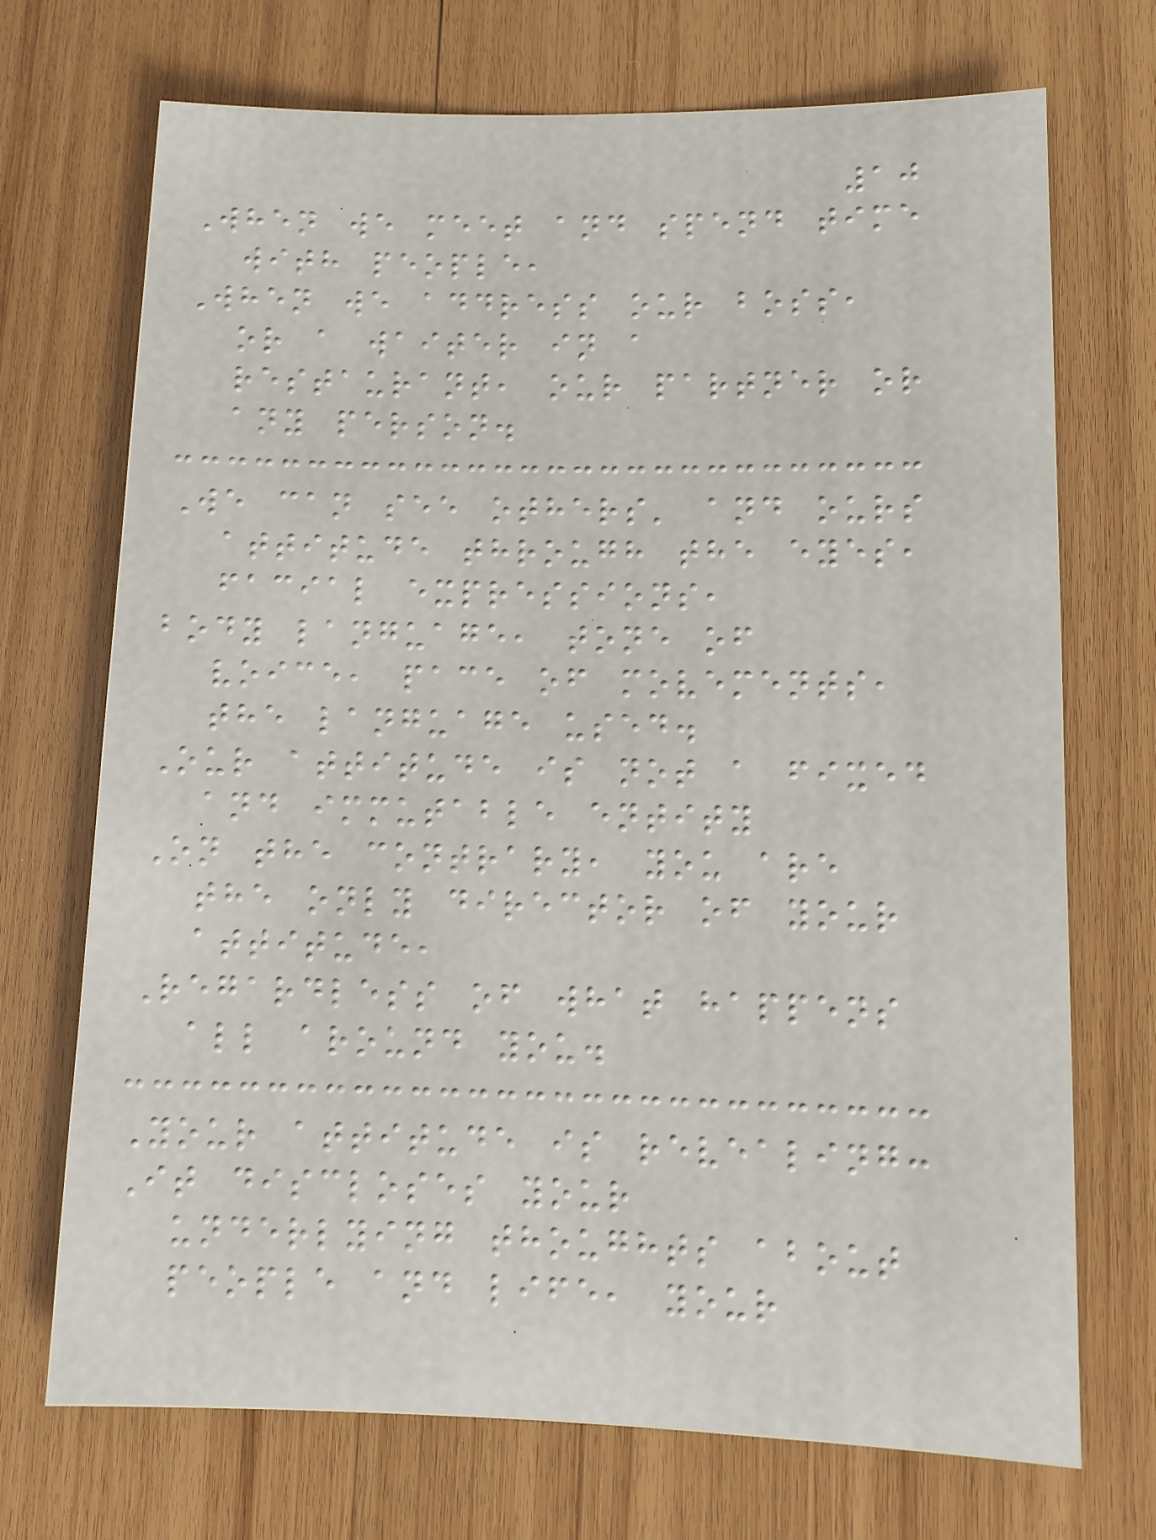10
When we meet and spend time
with people,
When we address our boss,
or a waiter in a
restaurant, our partner or
any person.
We can see others' and ours
attitude through the eyes,
facial expressions,
body language, tone of
voice, pace of movements,
the language used.
Our attitude is not a fixed
and immutable entity
On the contrary, you are
the only director of your
attitude,
Regardless of what happens
all around you.
Your attitude is revealing:
It discloses your
underlying thoughts about
people and life, your
